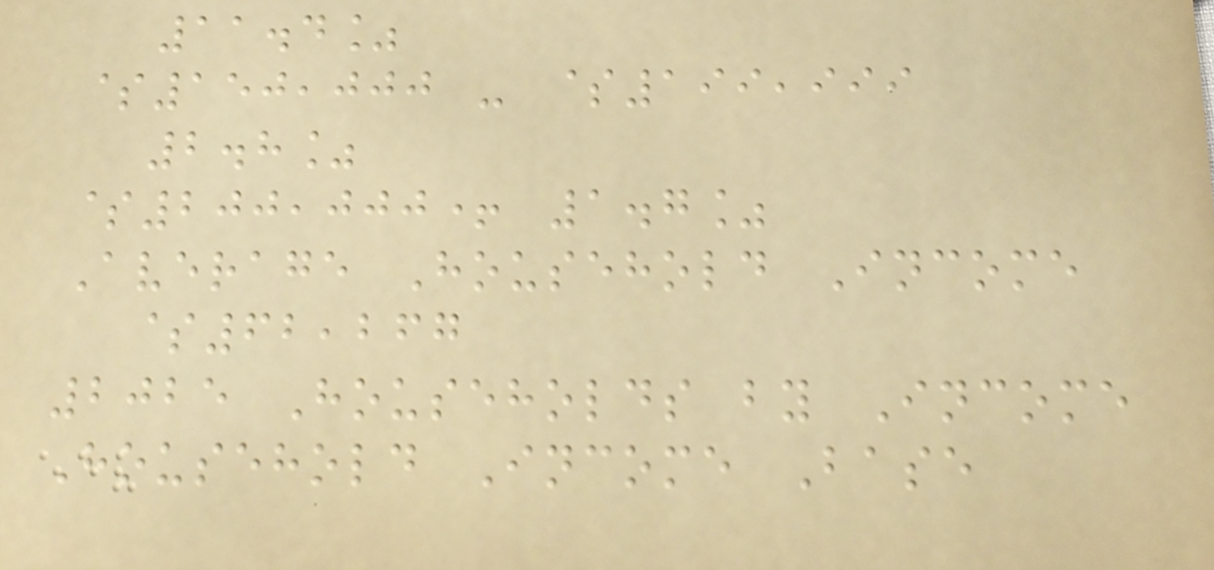11.4%
$150,000 - $199,999
2.8%
$200,000+ 1.7%
Average Household Income
$62,267
2025 Households by Income
Household Income Base
